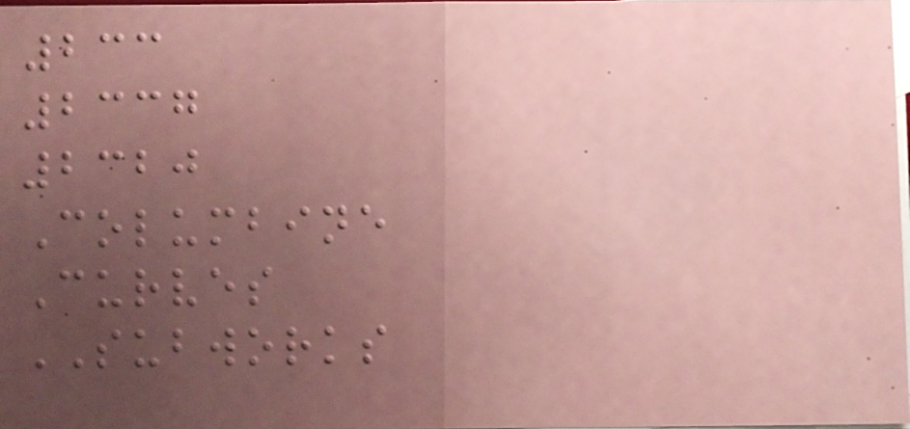233
2337
2320
Columbine
Curves
SUBWORKS
